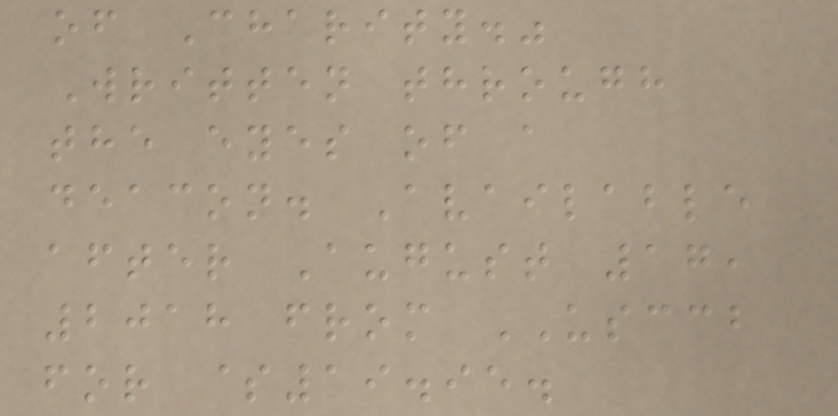of Charity."
Written through
the eyes of a
deacon. Available
after August 17,
2018 from USCCB
for $19.95.
